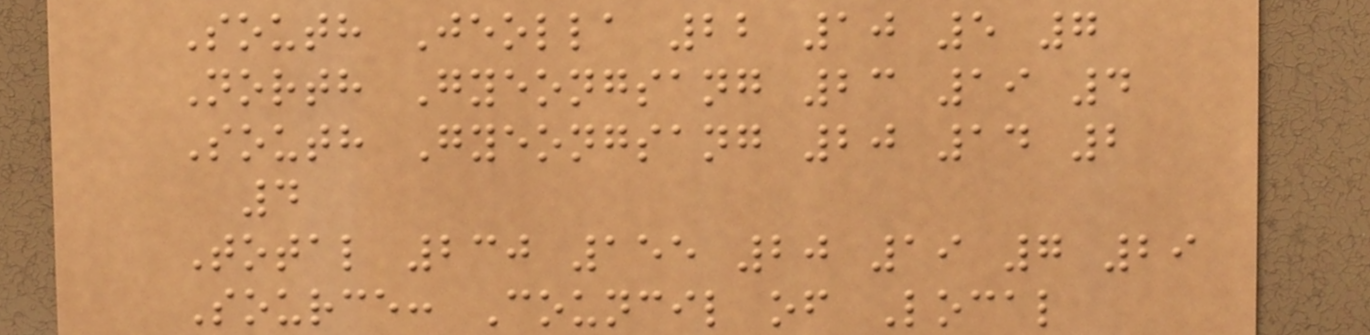South Jeolla 22 10 5 7
North Gyeongsang 23 19 4
South Gyeongsang 20 14 2
4
Total 230 155 20 19 7 29
Source: Council of Local
